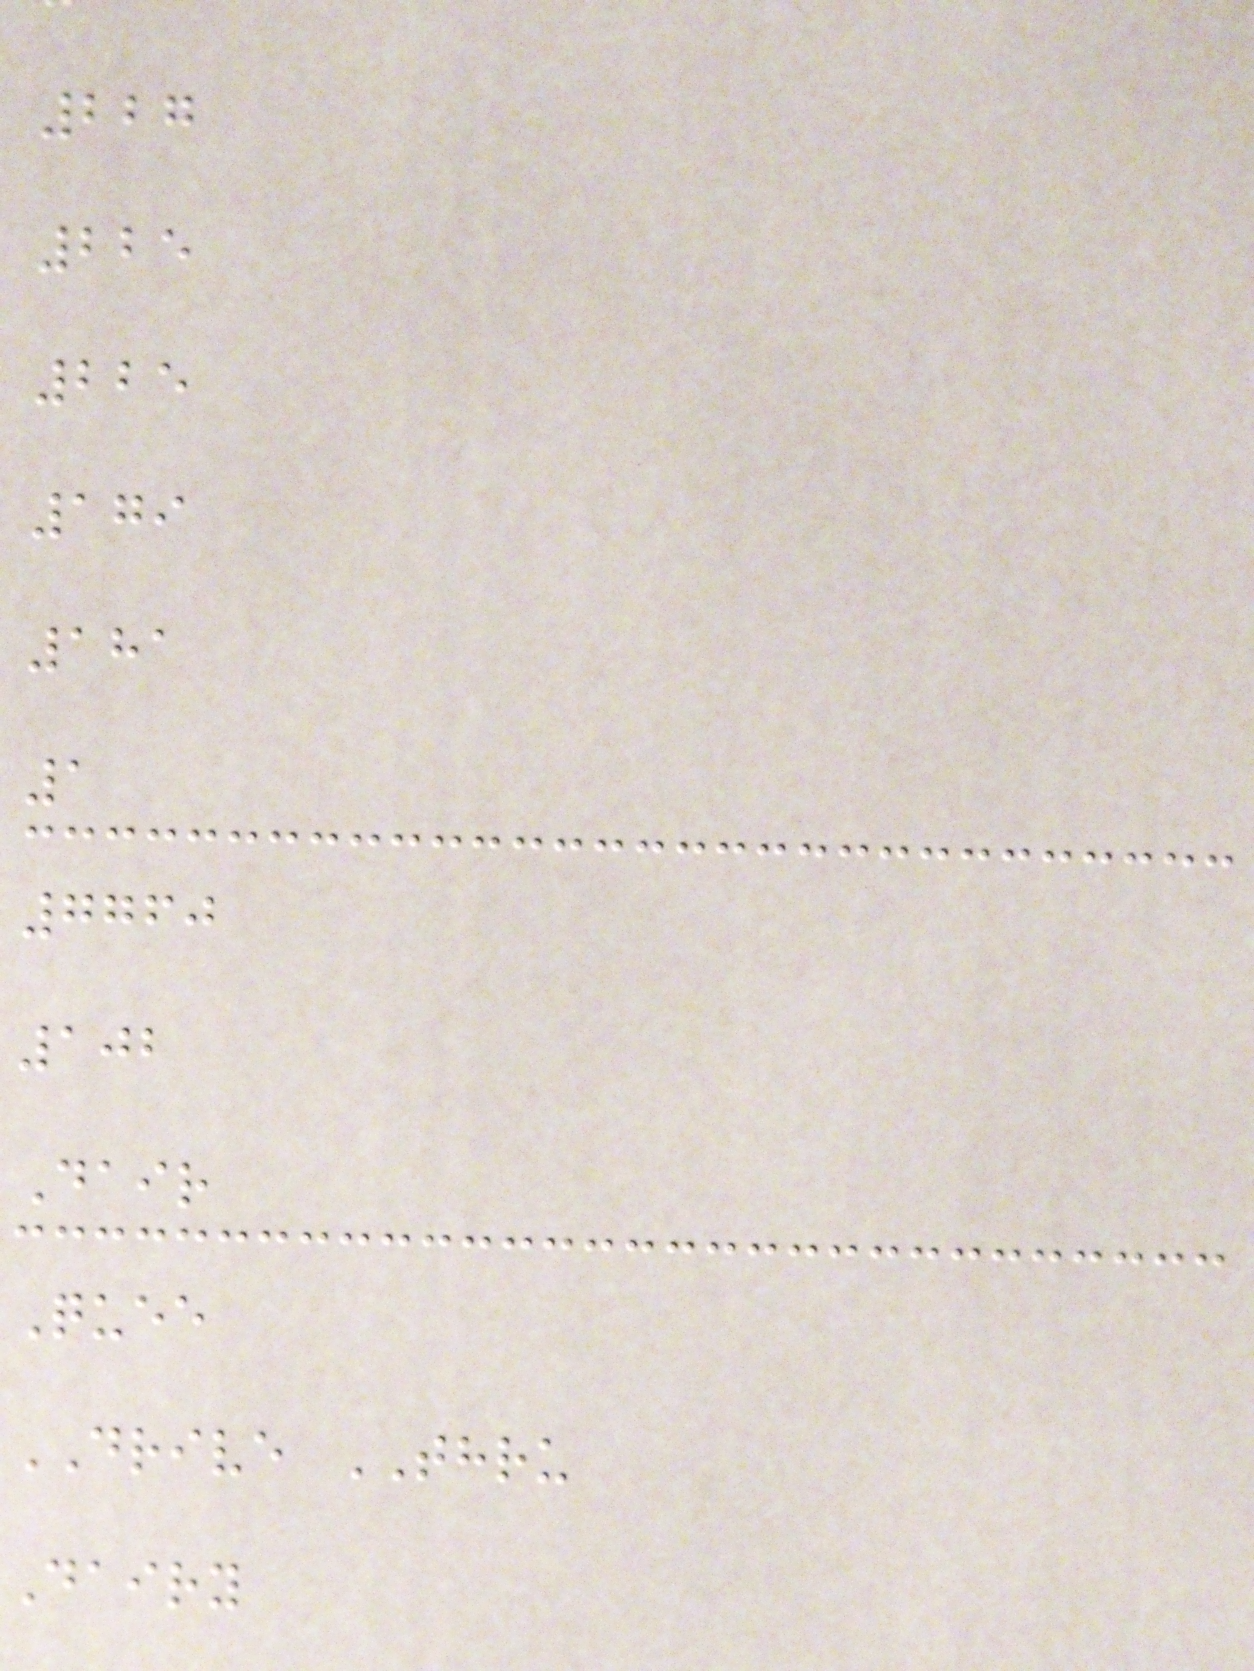227
225
225
179
181
1
7760
102
Dair
Quee
DRIVE THRU
Dairy
